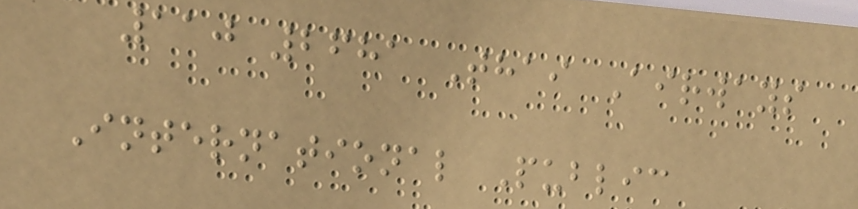110 2681 Thai Airways
International Public
